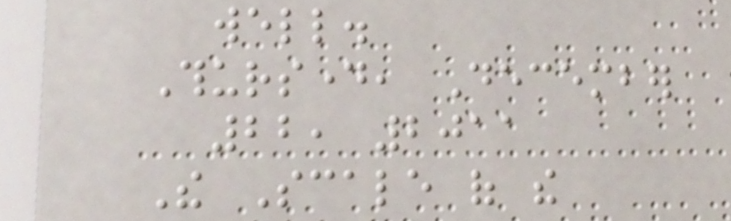well.
Thursday, December
22, 2011
The Scale of the
